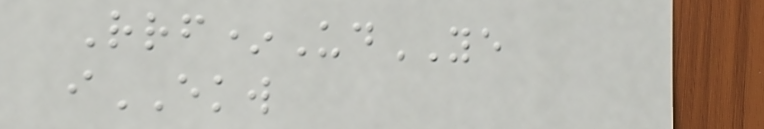Rrf*UdYE
iEKW
